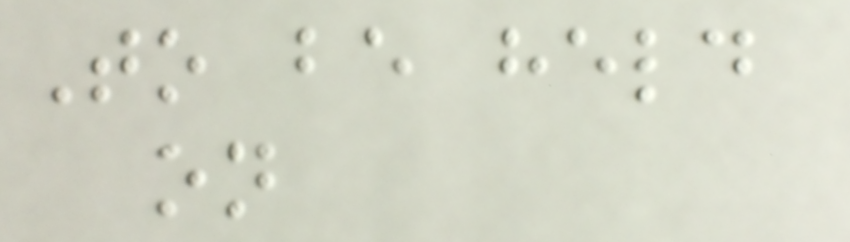To be held
on
